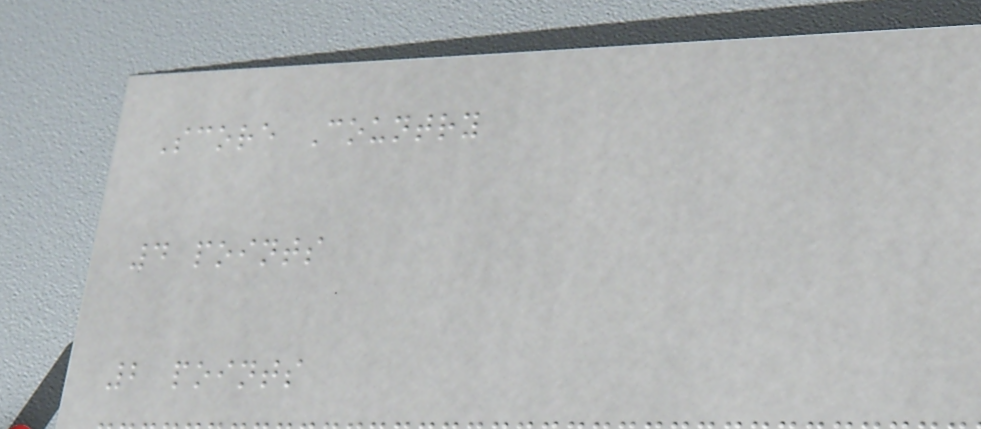Score Country
4 points
2 points
